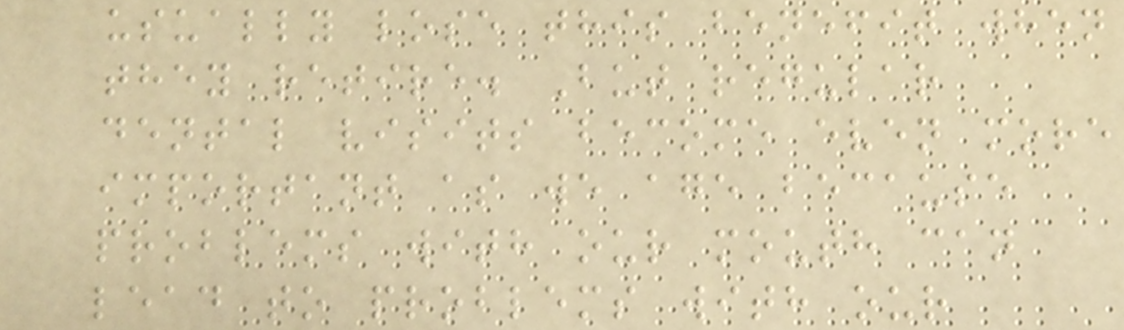usually lose this benefit when
they retire. But regular
dental visits become even more
important as we age because
problems with our mouth can
lead to problems with our
